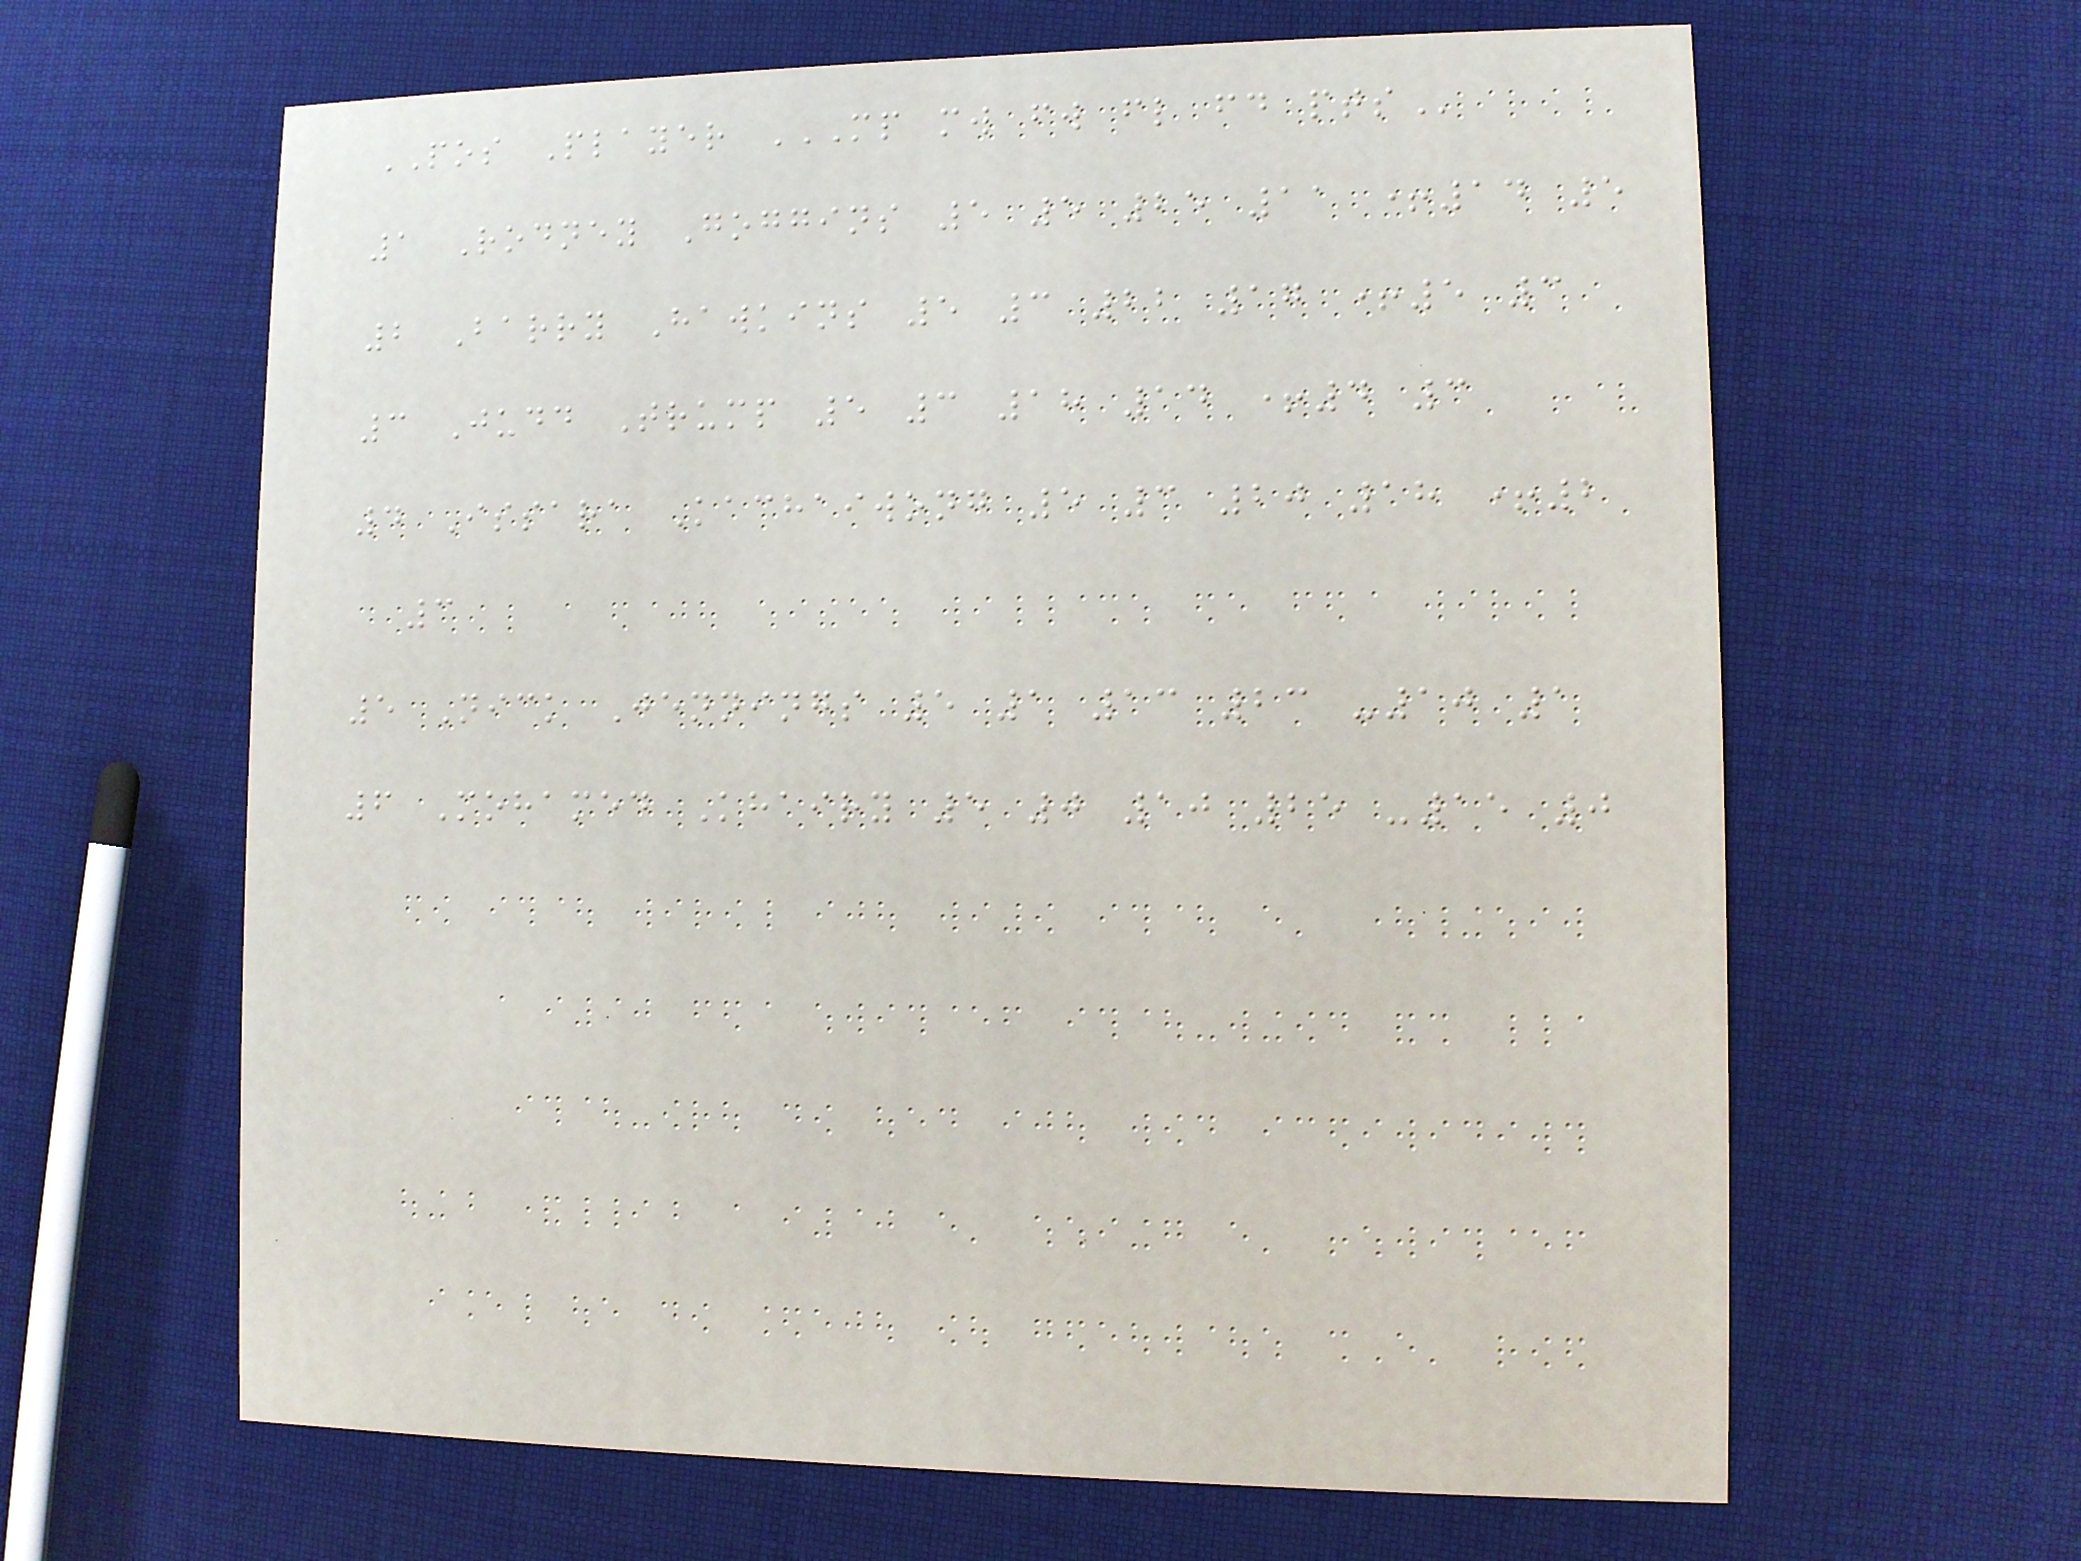POS Player MP MW FW FL FD PTS
1 Rodney Goggins 5 5 25 11 +14 5
2 Barry Hawkins 5 3 22 17 +5 3
3 Judd Trump 5 3 18 14 +4 3
4 Issara Kachaiwong 5 3 20 18 +2
3
5 Nick Jennings 5 1 13 23 -10 1
6 Mohamed Khairy 5 0 10 25 -15 0
